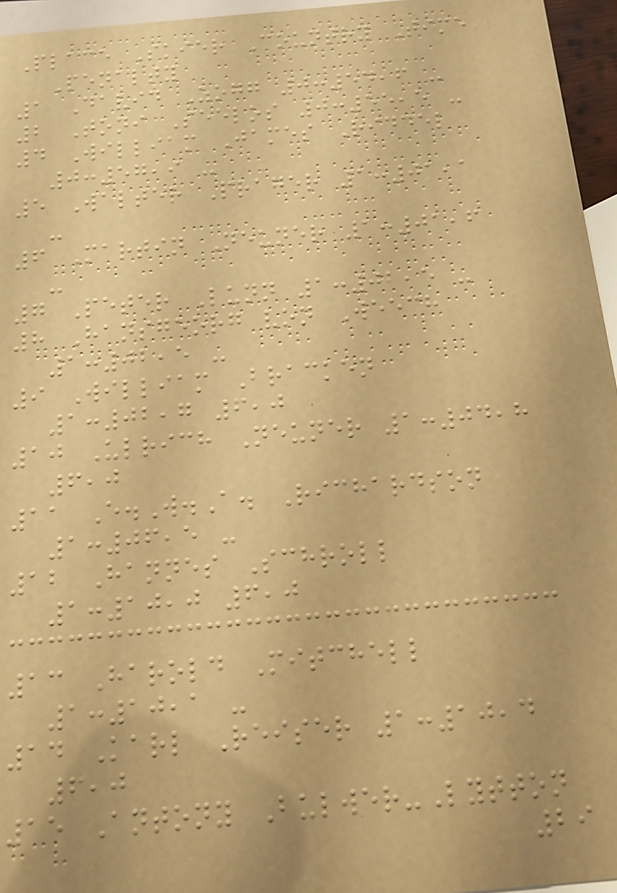Place Skier Country Time
Penalty
1 David Zogg 0:54,6 -
2 Toni Seelos 0:55,5 -
4 William James Riddel
0:57,9 -
5 Walter Prager 1:01,1
-
6 Martin Neuner 1:01,6
-
7 Peter Lunn 1:02,5 -
8 Hansgeorg von Weech
1:02,5 -
9 William Bracken
1:02,7 6,0
10 Ulrich Neuner 1:04,8
6,0
11 E.W.A. Richardson
1:06,5 -
12 Hannes Schroll
1:10,0 6,0
13 Harold Mitchell
1:10,1 -
14 Karl Reiser 1:10,4
6,0
15 Antony Bulwer-Lytton
29
